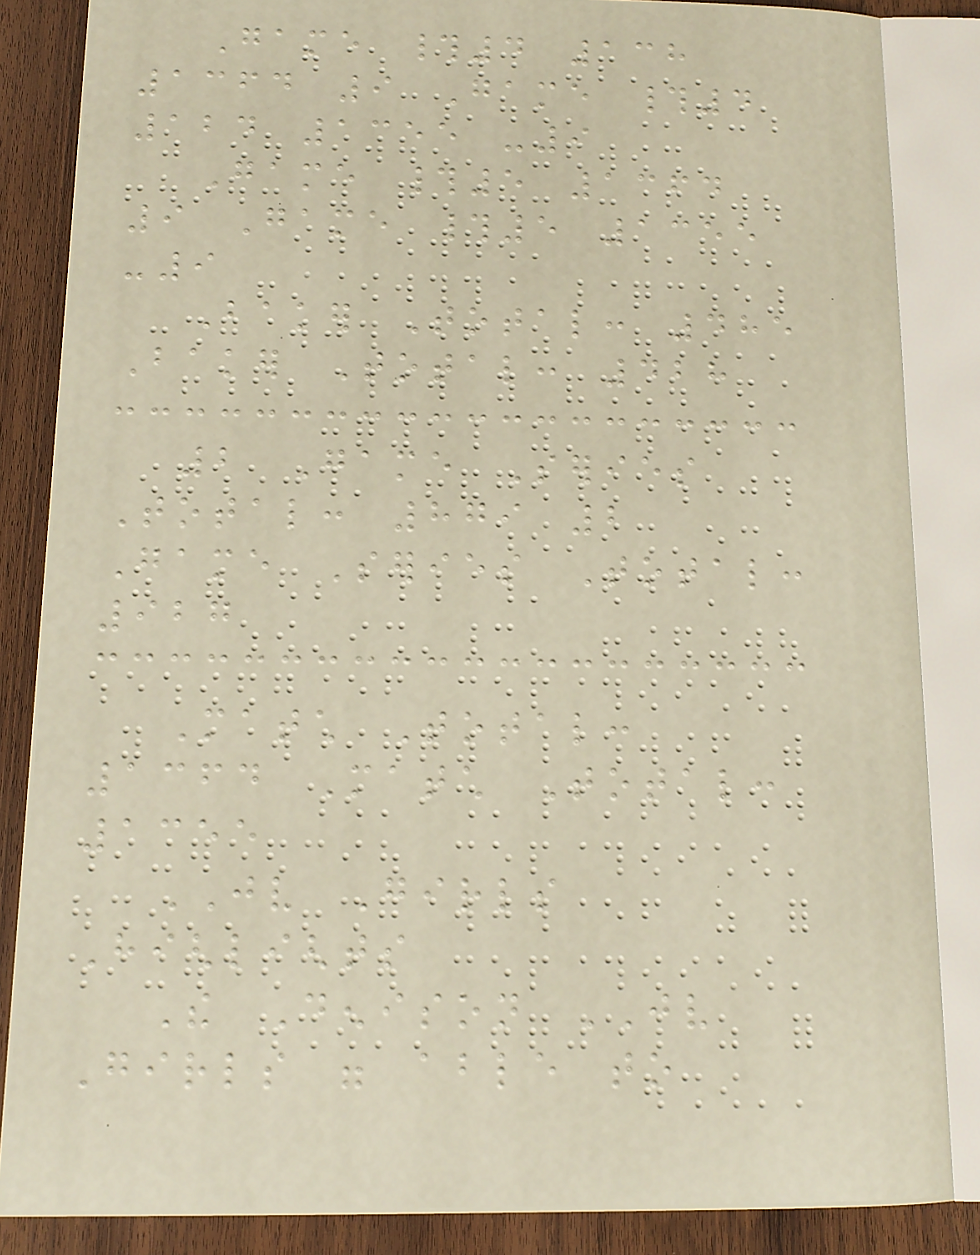Game #4 138
1364 9 Game #4
124 1355 -9
Game #5 1364
9 Game #5 1355
-9
Baker Total: 485
Baker Total: 428
2 Game Series
Total: 879 2
Game Series Total:
927
Match Total:
1364 Match Total:
1355
JV Girls
Highlights
The Denison JV
Girls were able to
